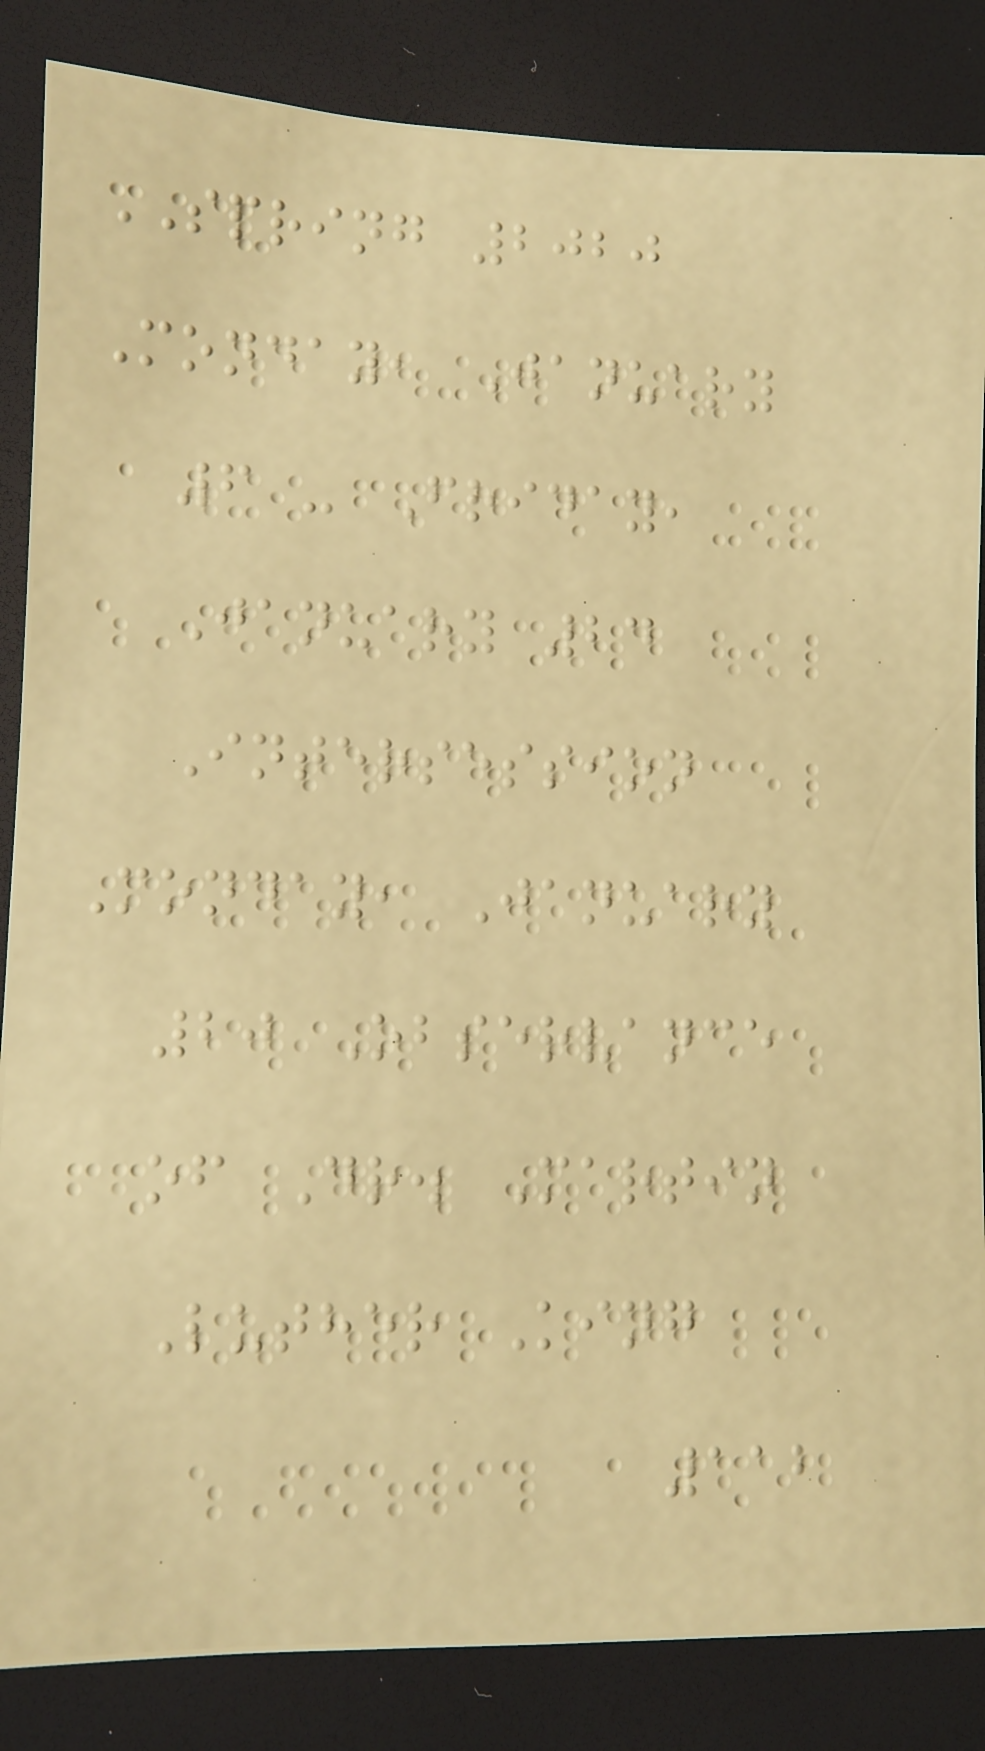SPRING 2020
Monday, January
6 - Friday,
January 24
Intersession
Monday, January
20 Observance
of Dr. Martin
Luther King
112
